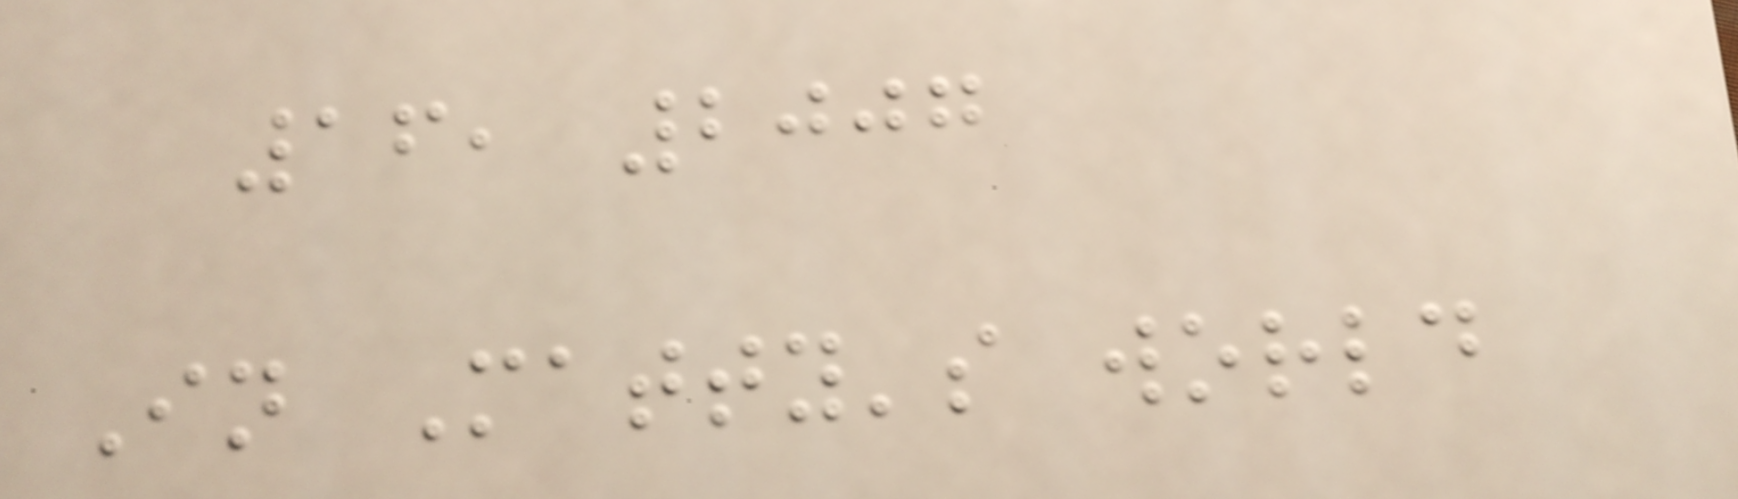16, 2007
In Matty's world
